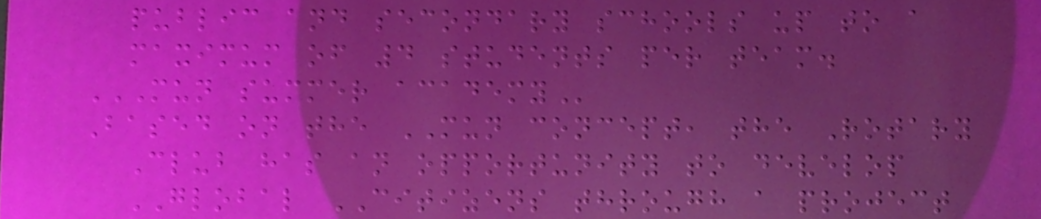public and secondary schools up to a
maximum of 4 students per team.
MUN SUMMER ACADEMY
Based on the MUN concept, the Rotary
Club has an opportunity to develop
GLOBAL CITIZENS through a project
